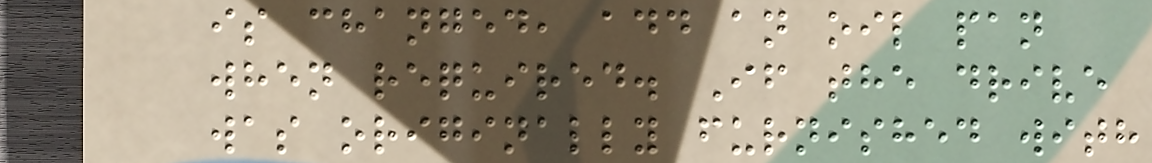is changed, add an oil pan
when required. If the drive
was originally furnished with
